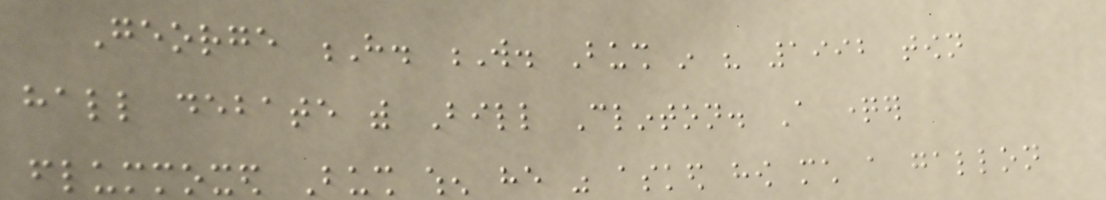George H. W. Bush in his 1992 town
hall debate with Bill Clinton. A questioner
flummoxed Bush when he was asked how much a gallon
